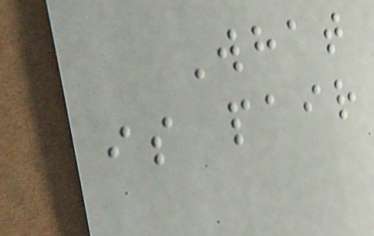What
is pair
